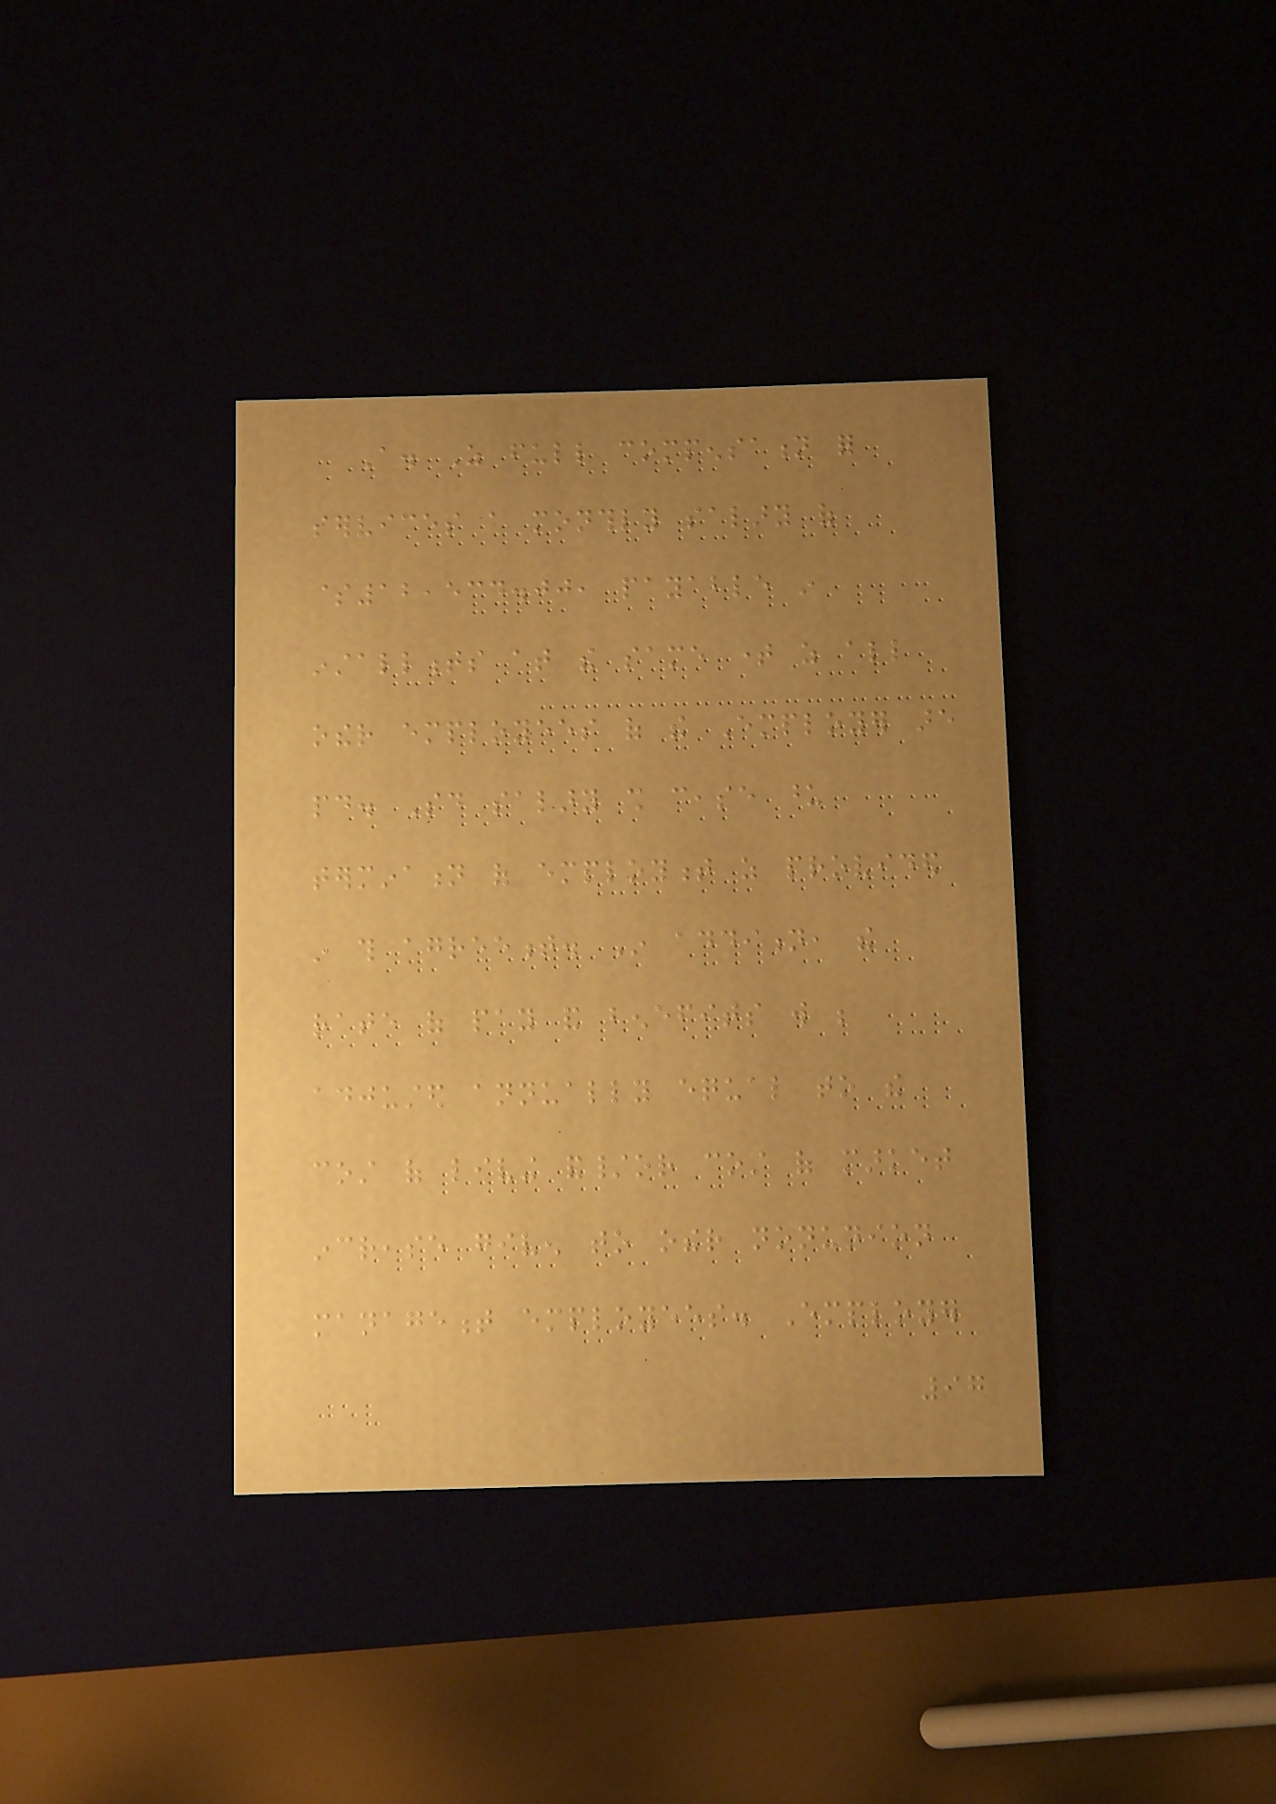A. As full compensation for
services a monthly salary of
$12,534.00, payable in
installments at the same time as all
other employees of the Employer are
paid. Said salary shall cease upon
termination of employment as provided
in this agreement. In addition, the
rate of pay and benefits will be
adjusted annually equal to the
cost of living and/or cost of market
increase given to other nonunion
management employees. Employer
97
